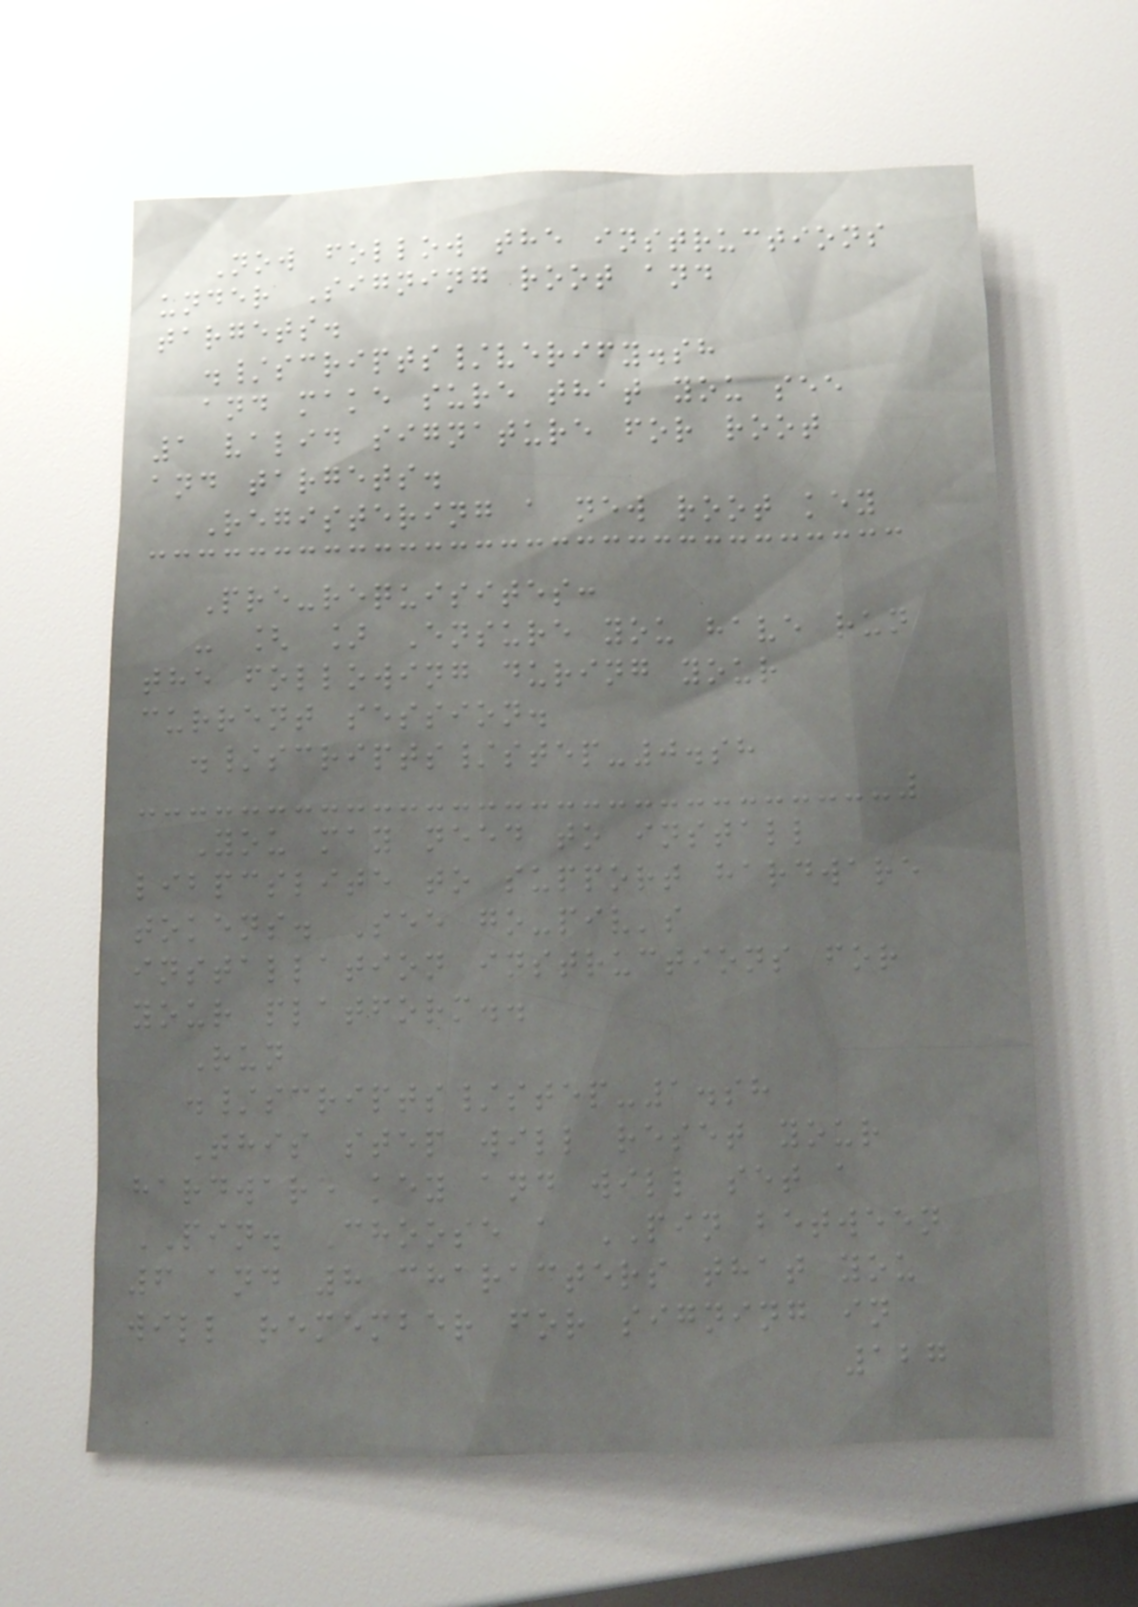Now follow the instructions
under Signing root and
targets.
./scripts/verify.sh
and make sure that you see
1 valid signature for root
and targets.
Registering a new root key
Pre-requisites:
- [ ] Ensure you have run
the following during your
current session.
./scripts/step-0.sh
You may need to install
libpcslite to support hardware
tokens. See go-piv's
installation instructions for
your platform..
Run
./scripts/step-1.sh
This step will reset your
hardware key and will set a
PIN. Choose a PIN between
6 and 8 characters that you
will remember for signing in
127
